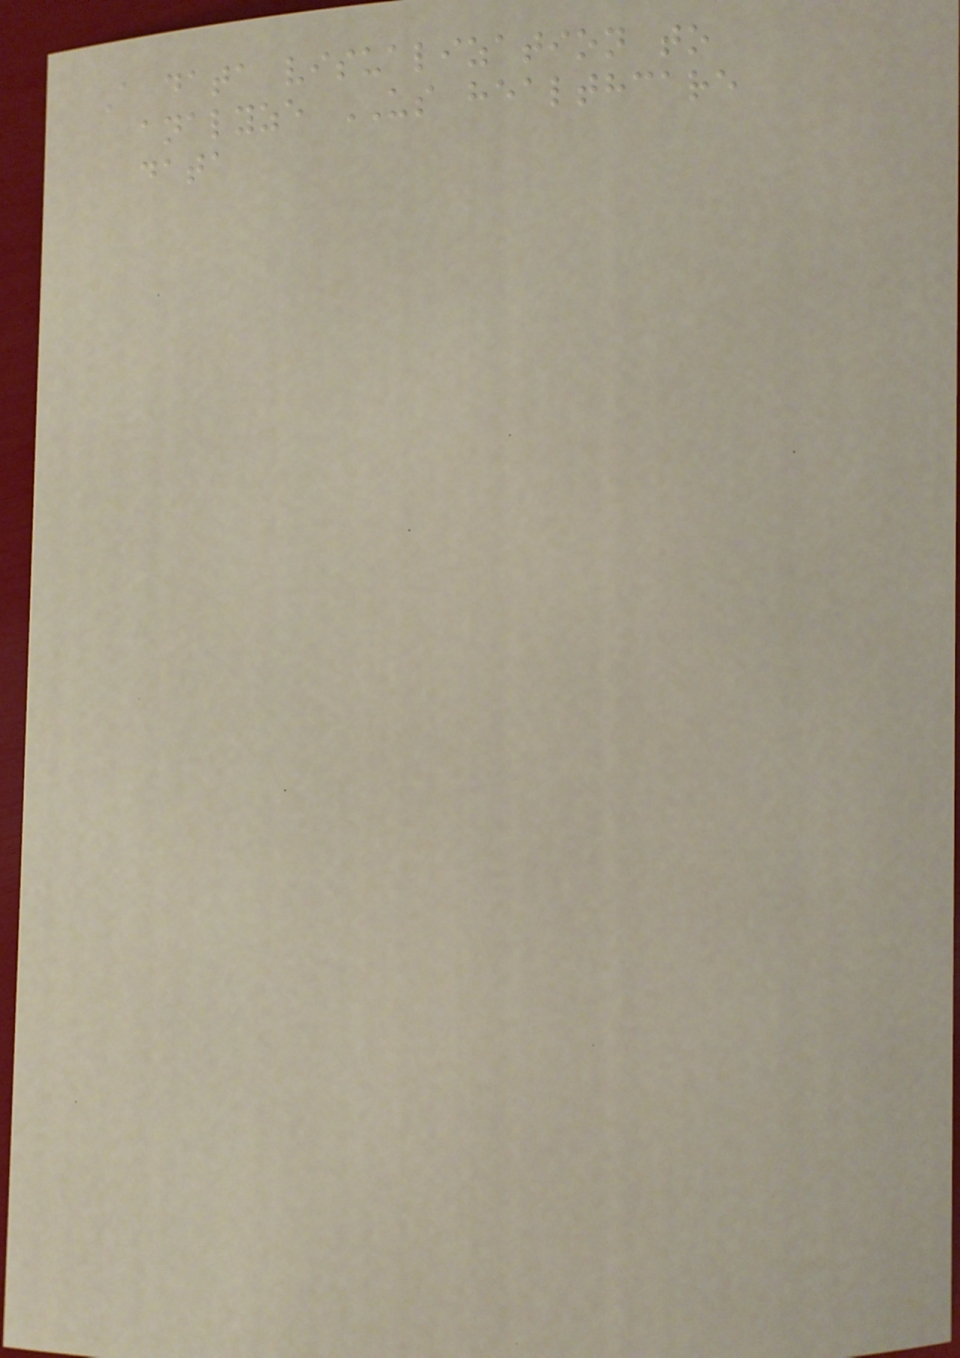A data visualization to
analyze US healthcare
data
